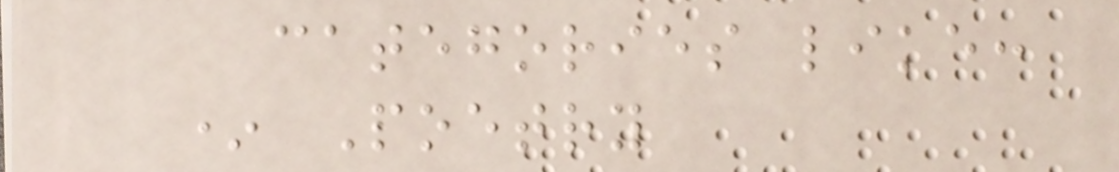categories like:
* Poetry
